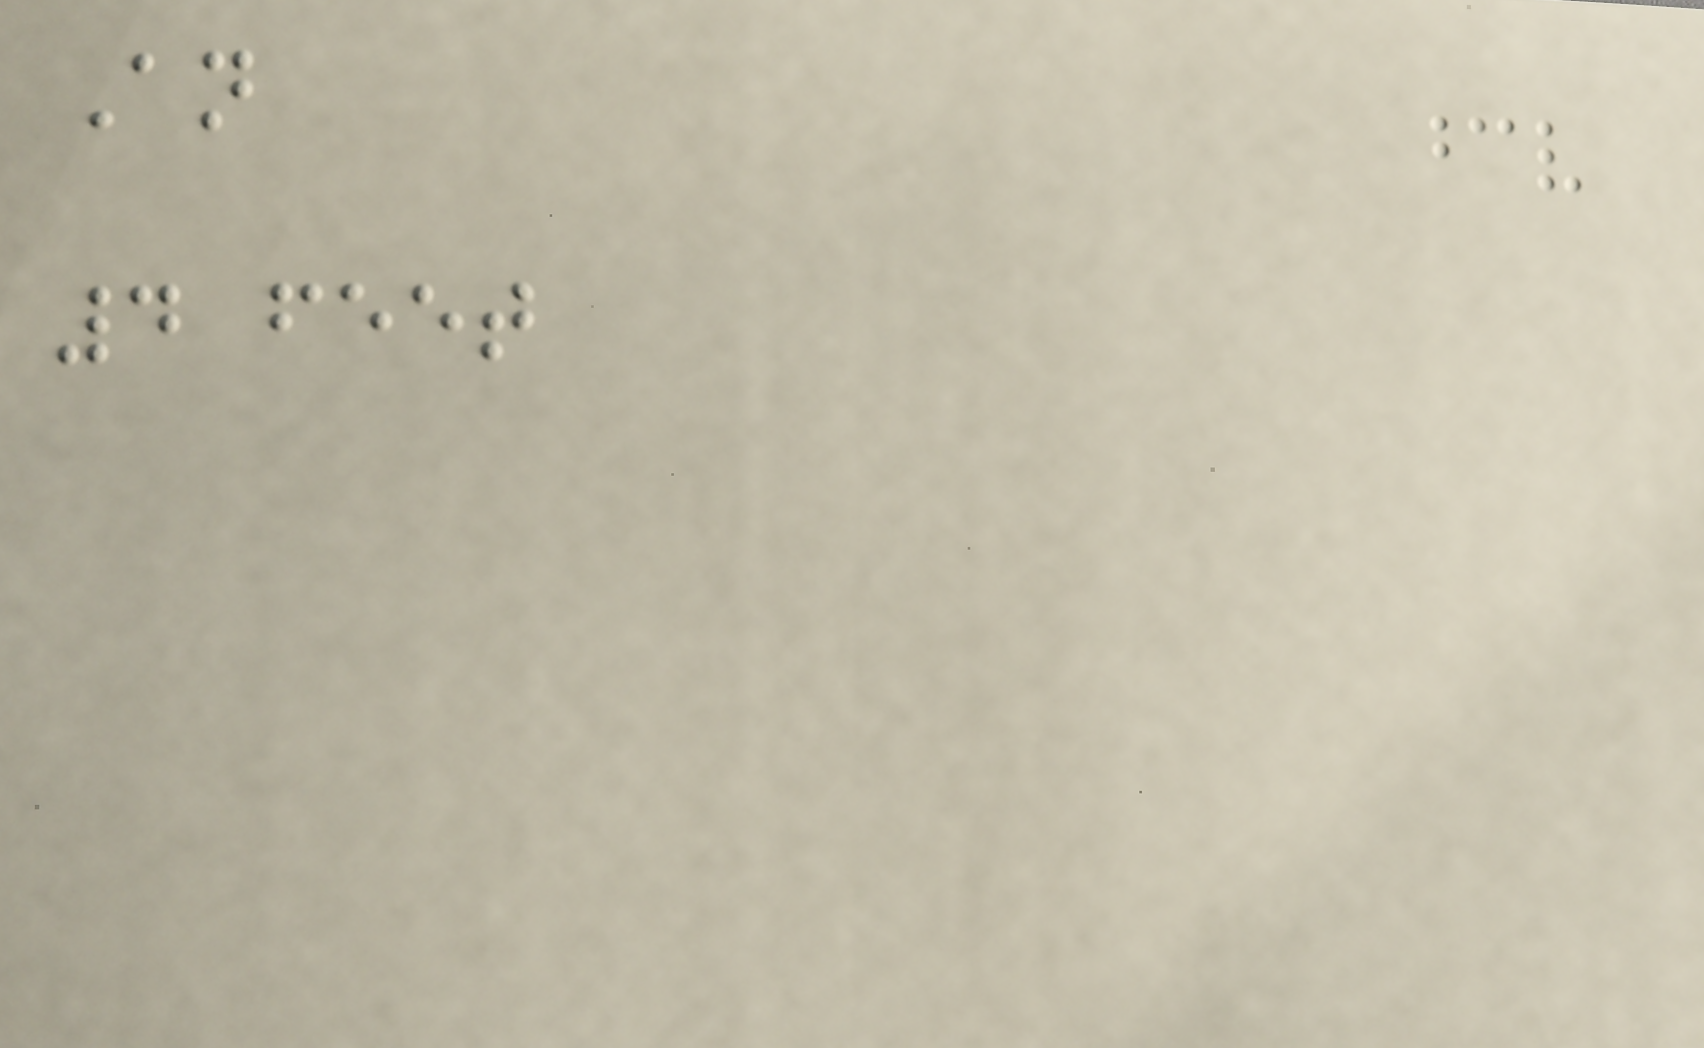An
4 feet
